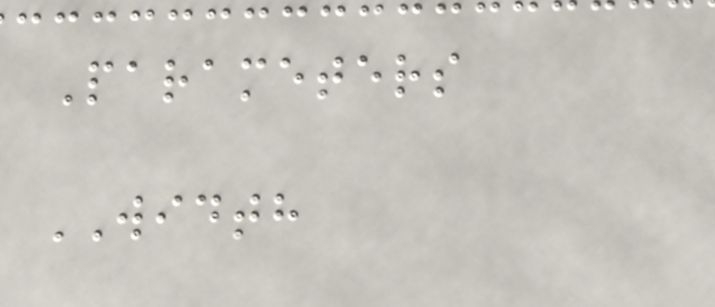Parameters
WIDTH
